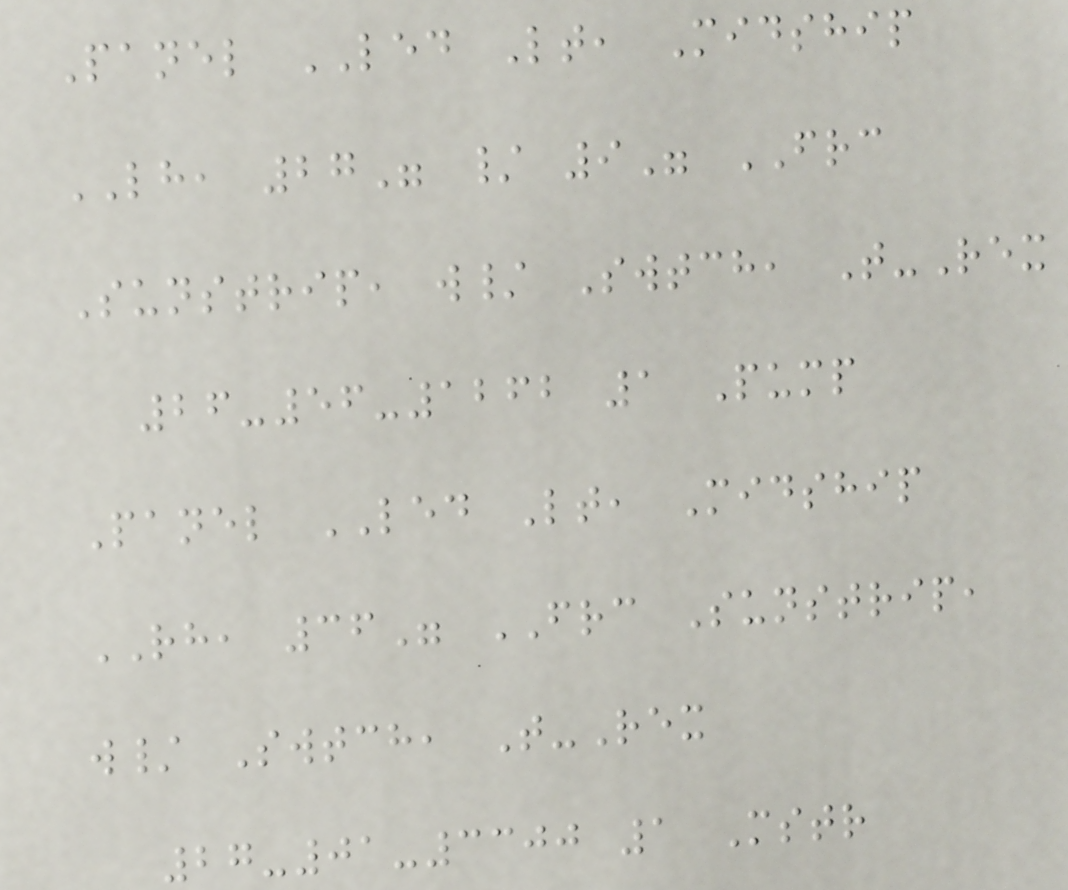Panel LED Lt, Midship
LH, 27" / 9" FRC
Sunstrip, w/ Swtch, T-Rex
26-56-1262 1 Pump
Panel LED Lt, Midship
RH, 36" FRC Sunstrip,
w/ Swtch, T-Rex
27-01-3300 1 Mstr
